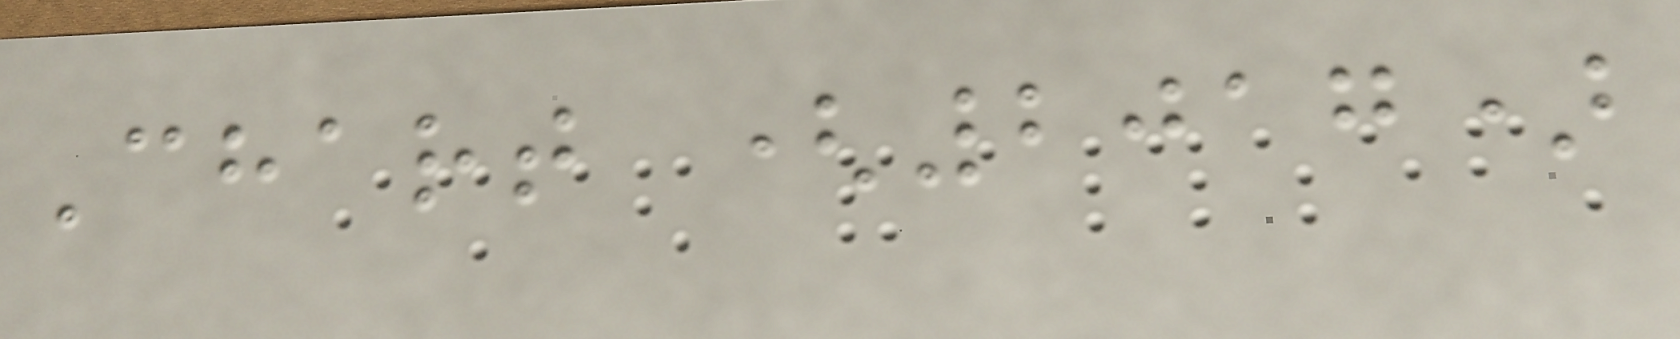Chart (2017)
